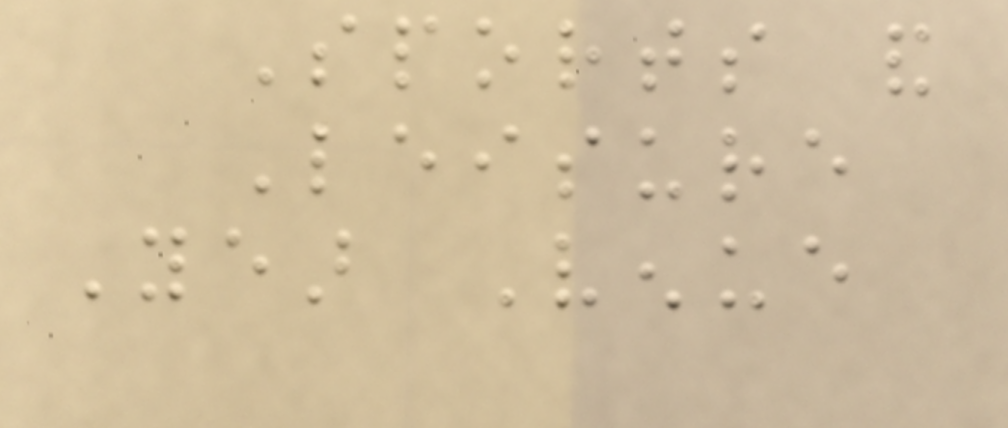Sports and
Leisure
Year Venue
